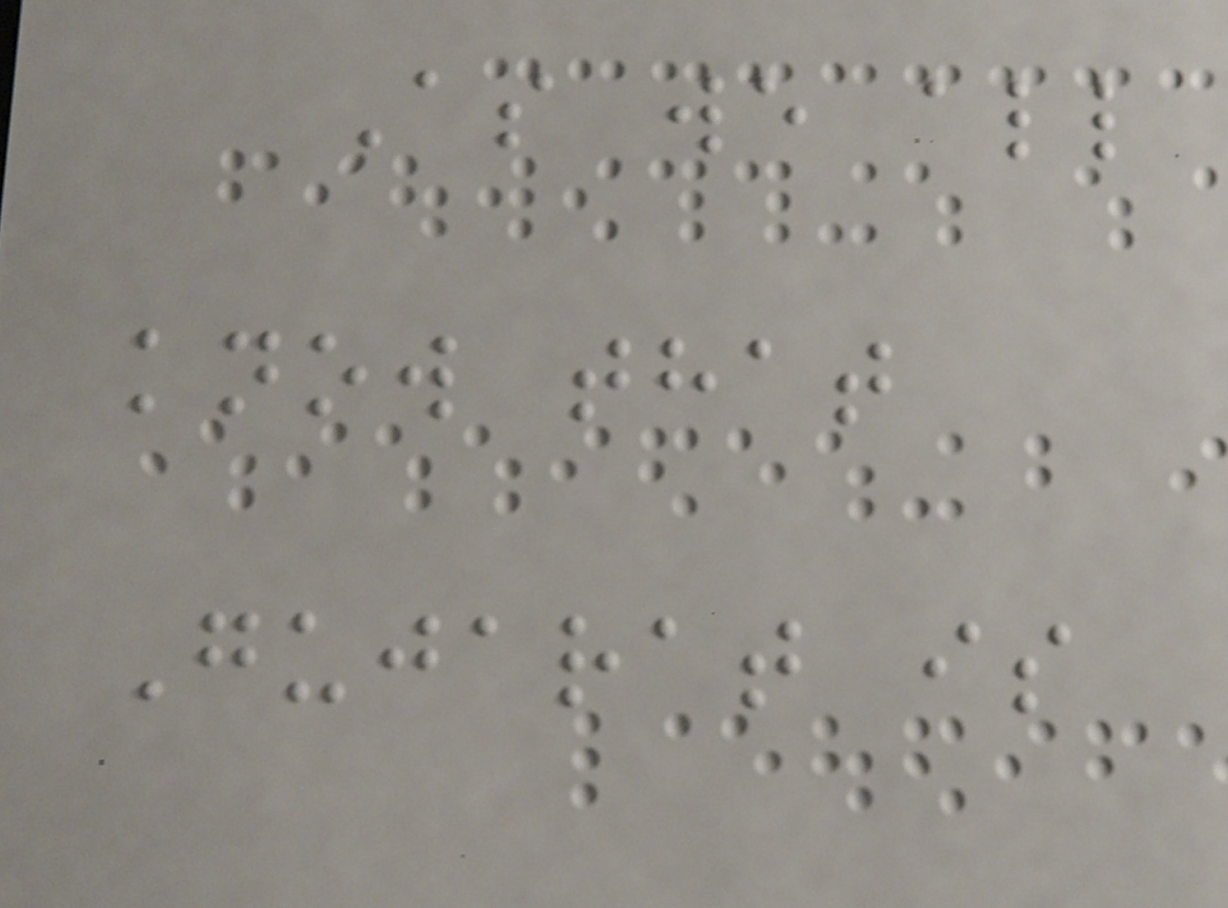As we all
know that
Gujarat is
